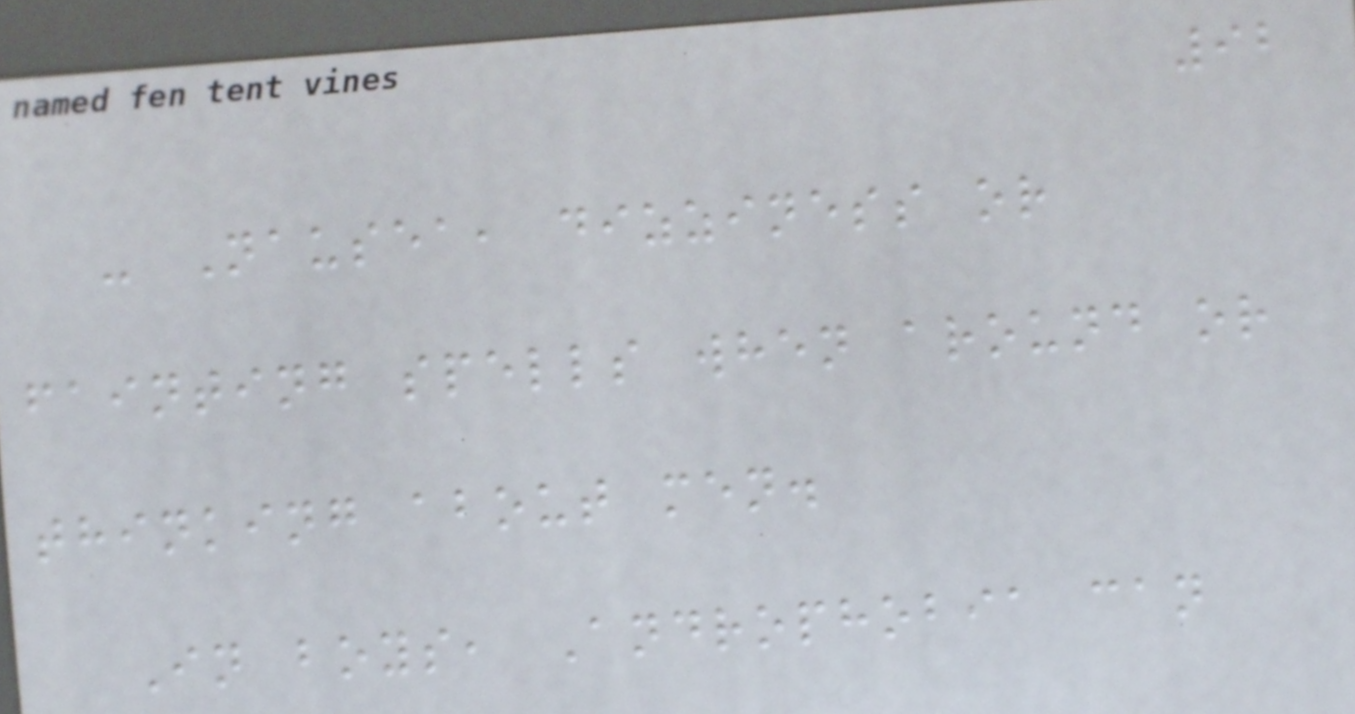92
- Nausea, dizziness or
fainting spells when around or
thinking about men.
In boys, Androphobia can
